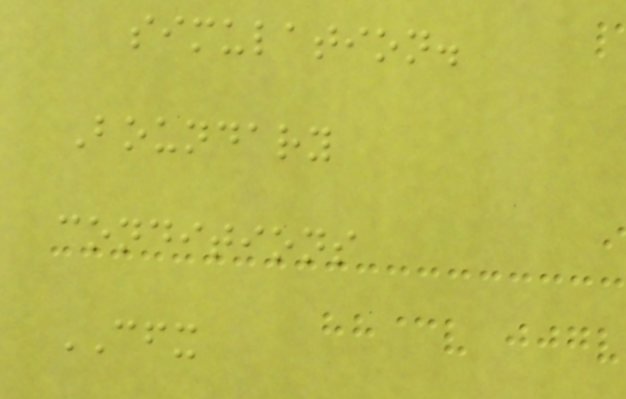simulation.
Boundary
conditions
CFX
